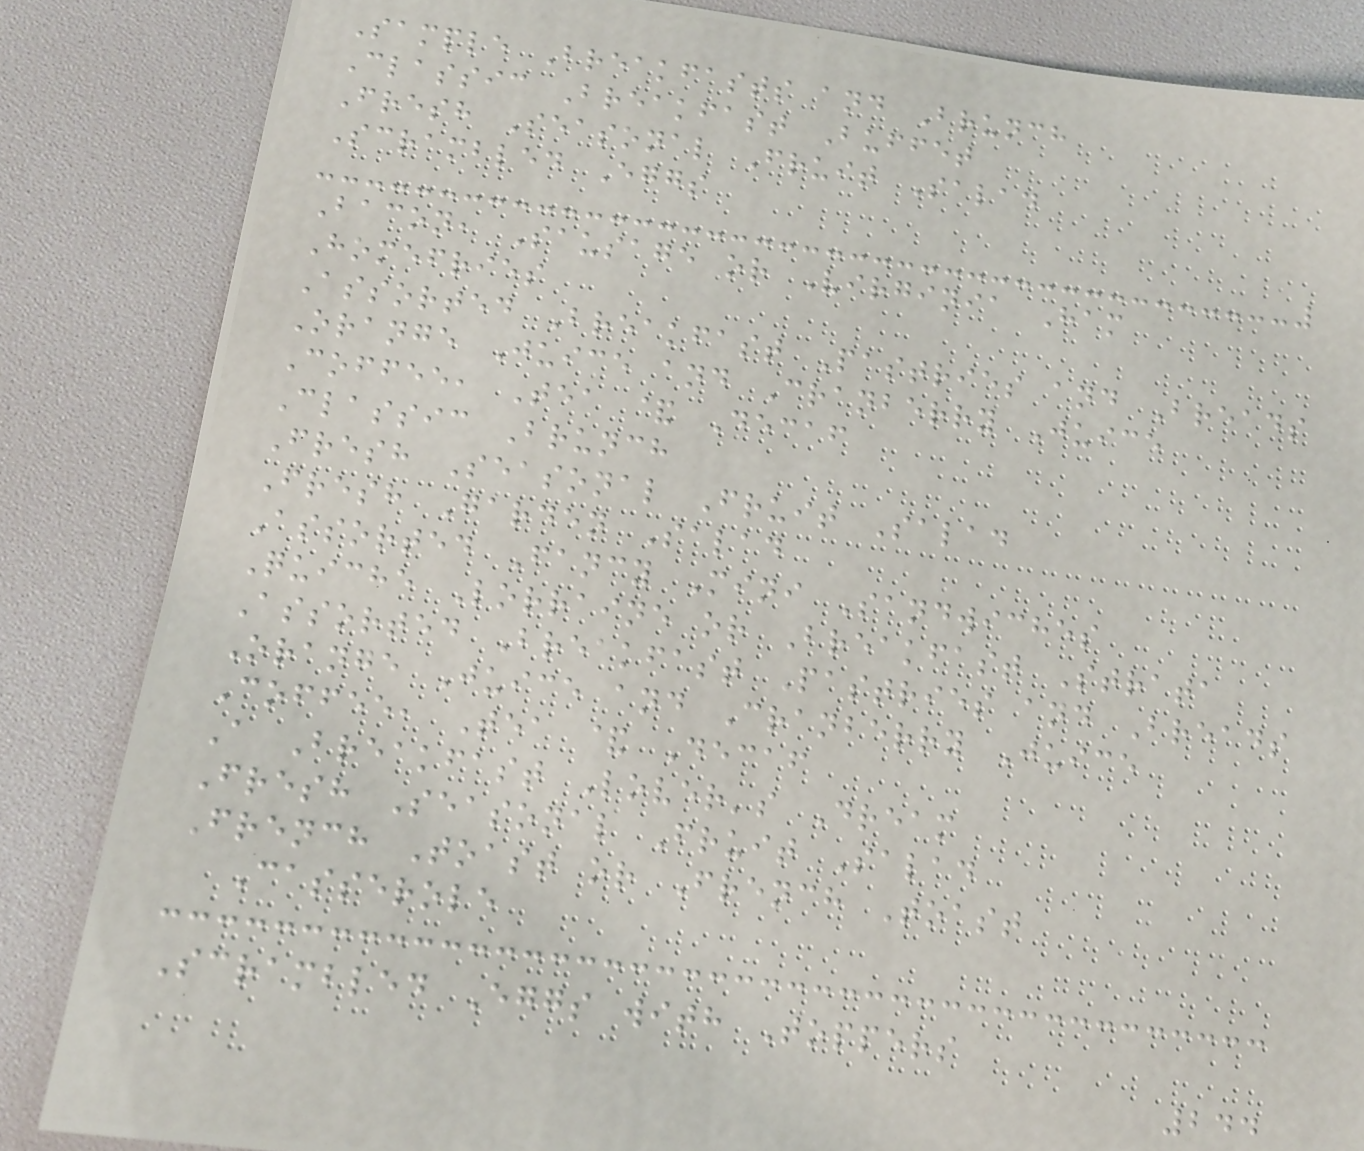Sample Breakfasts and Brunch
Classic Breakfast Buffet
Fresh Seasonal Fruit Salad
Scrambled Eggs
Bacon, Sausage or Virginia Ham
Homefries
Assorted Breakfast Pastries and Breads
Orange Juice and Cranberry Juice
Coffee, Tea & Decaf
Classic Brunch
Fresh Seasonal Fruit Salad
Fresh Garden Salad
Assorted Fancy Mini Sandwiches
Quiche Lorraine or Breakfast Strata
Assorted Breakfast Pastries and Breads
Orange Juice and Cranberry Juice
Coffee, Tea & Decaf
A Breakfast Lover's Dream
Fresh Seasonal Fruit Salad
French Toast or French Toast
Casserole
Scrambled Eggs with Toppers
244
